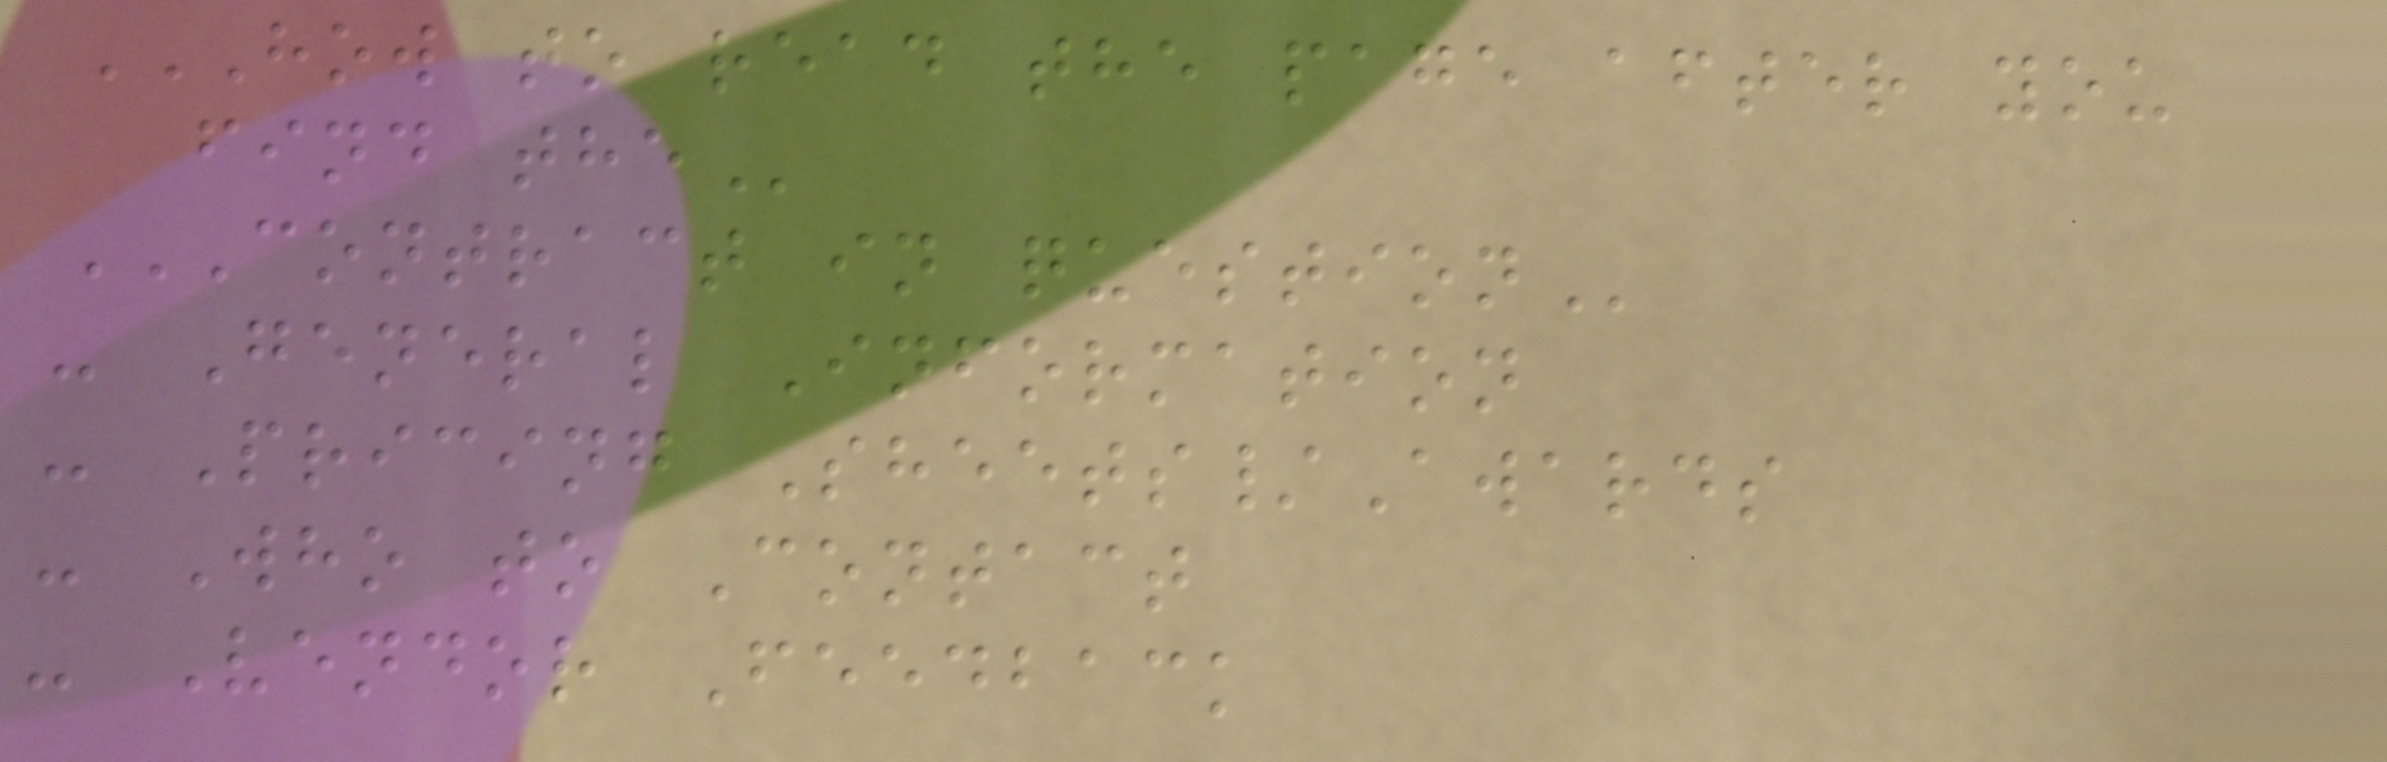HOW TO READ THE PAGE AFTER YOU
FIND THE
CONTRACT IN QUESTION
- General Information
- Pricing Sheets/Awards
- Who to Contact
- Vendor Feedback
